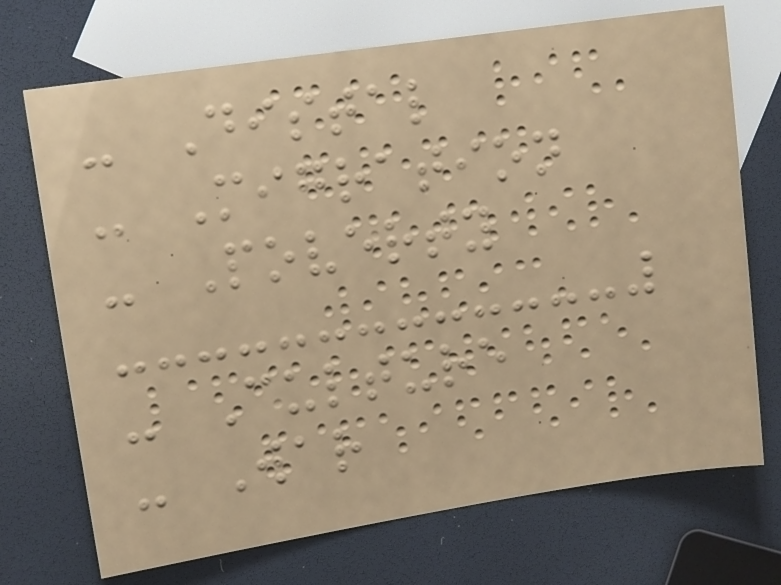- Distal
- Migration
- Poverty
- Culture
- War
